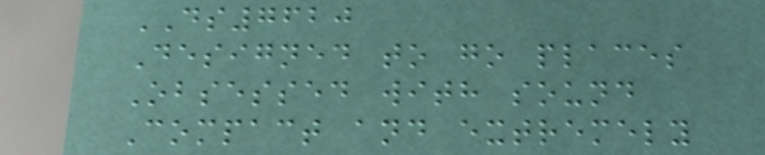DS7620
Designed to go places
Obsessed with sound
Compact and extremely
